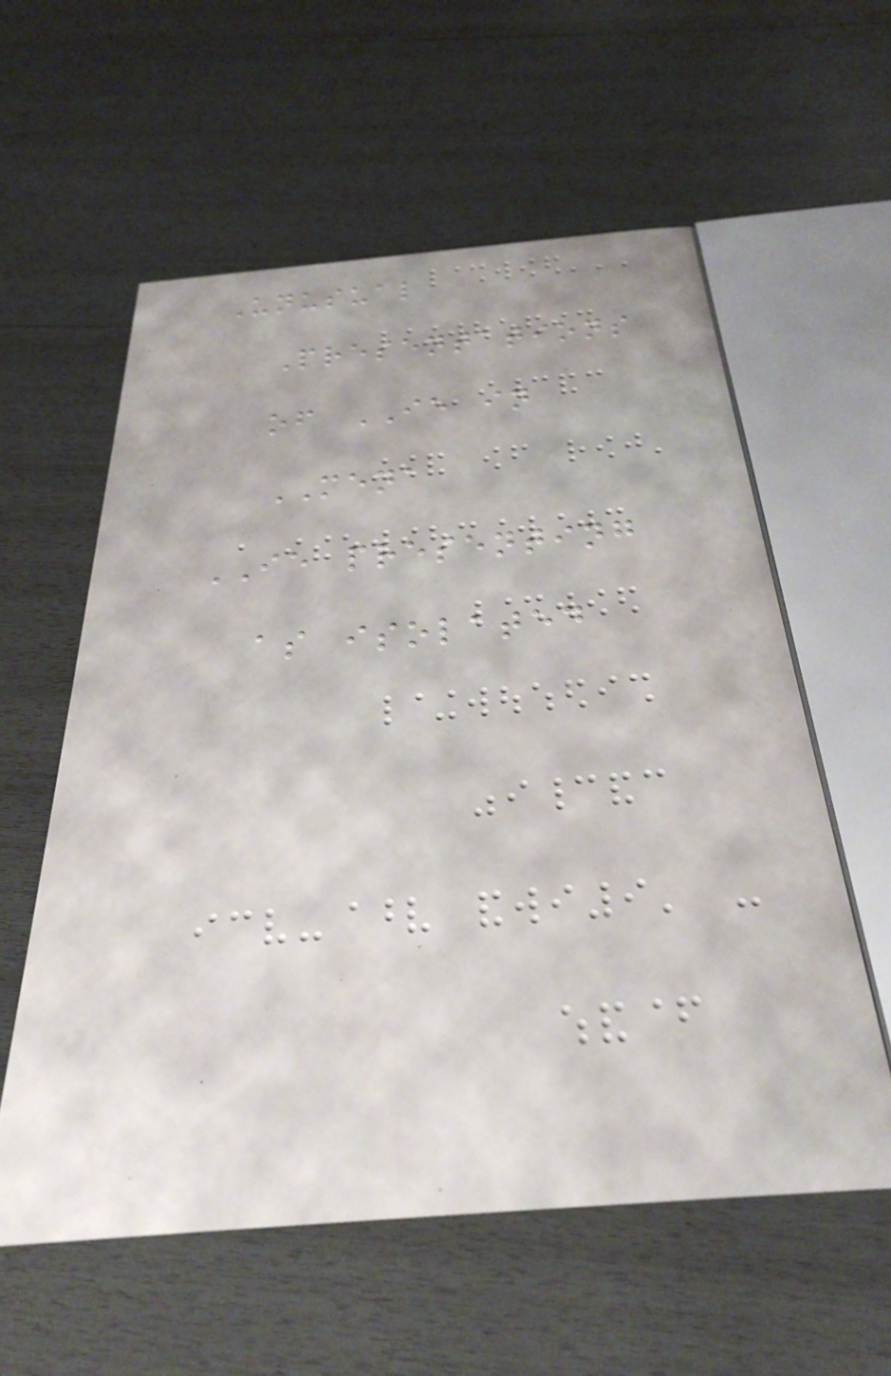Unusual
Presentations
of IE in
MENA
IE presenting
as isolated
